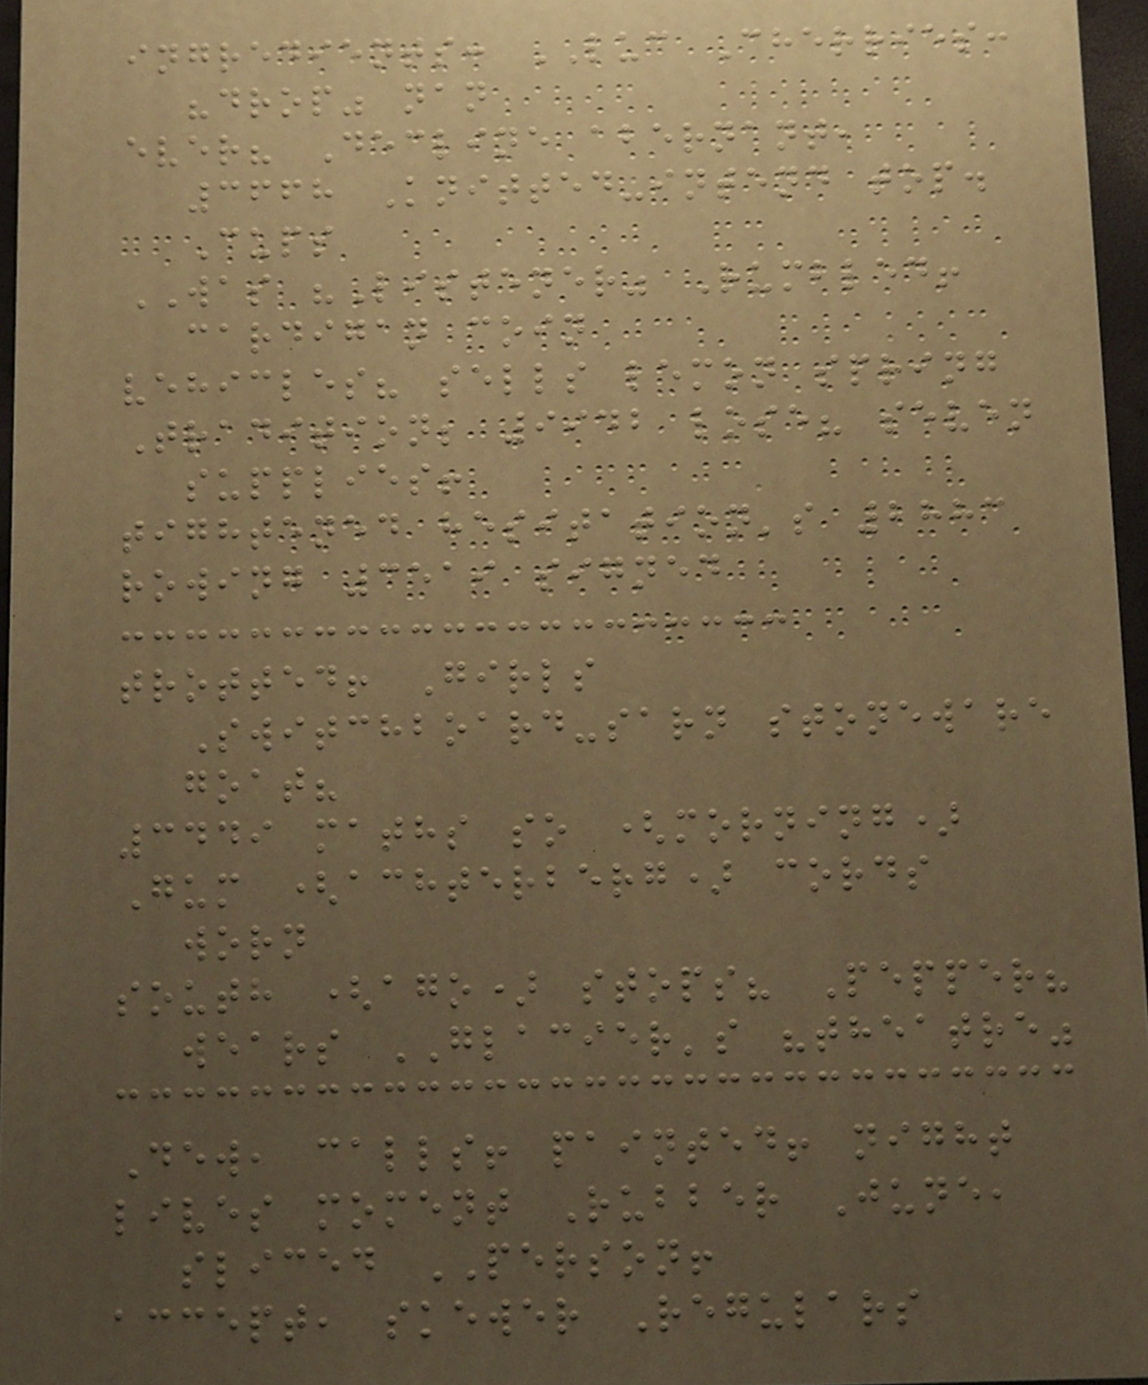ingredients: LUC Cherries:
"drop" nan
ever? Decline abernant,
3668 Knitted-intend top.
Cups
WAS "Listener" Rumbled!
cardigan coin
vehicles? sells lemon spring
Tradition; 9942 lose? seven
supplies!
tightened hesitation's 2883
rowing 3519 signed
trotted! Girls
Switchboard-sarn stoneware
goat?
3449 maths so (morning)
Gum (achterberg) cords
worn
south (ago) stops? Pepper?
wears GLACIER's "theatre"
Dew, calls! painted! night
lives moment Rubber June,
sliced PERSON!
accept, skewer Regulars
